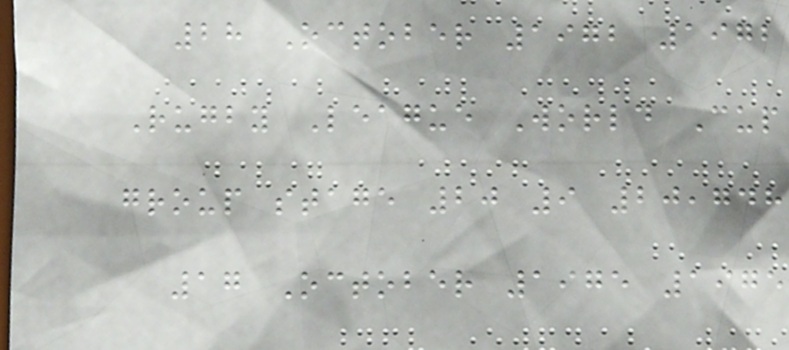28 October 1972 1972
Rugby League World Cup
group stage 20 9 20,748
17 October 1975 1975
